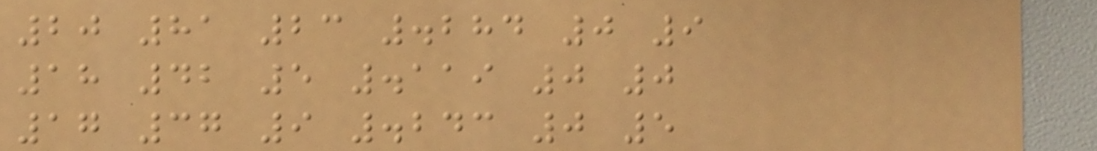20 81 23 .284 0 9
18 42 5 .119 0 0
17 37 9 .243 0 5
